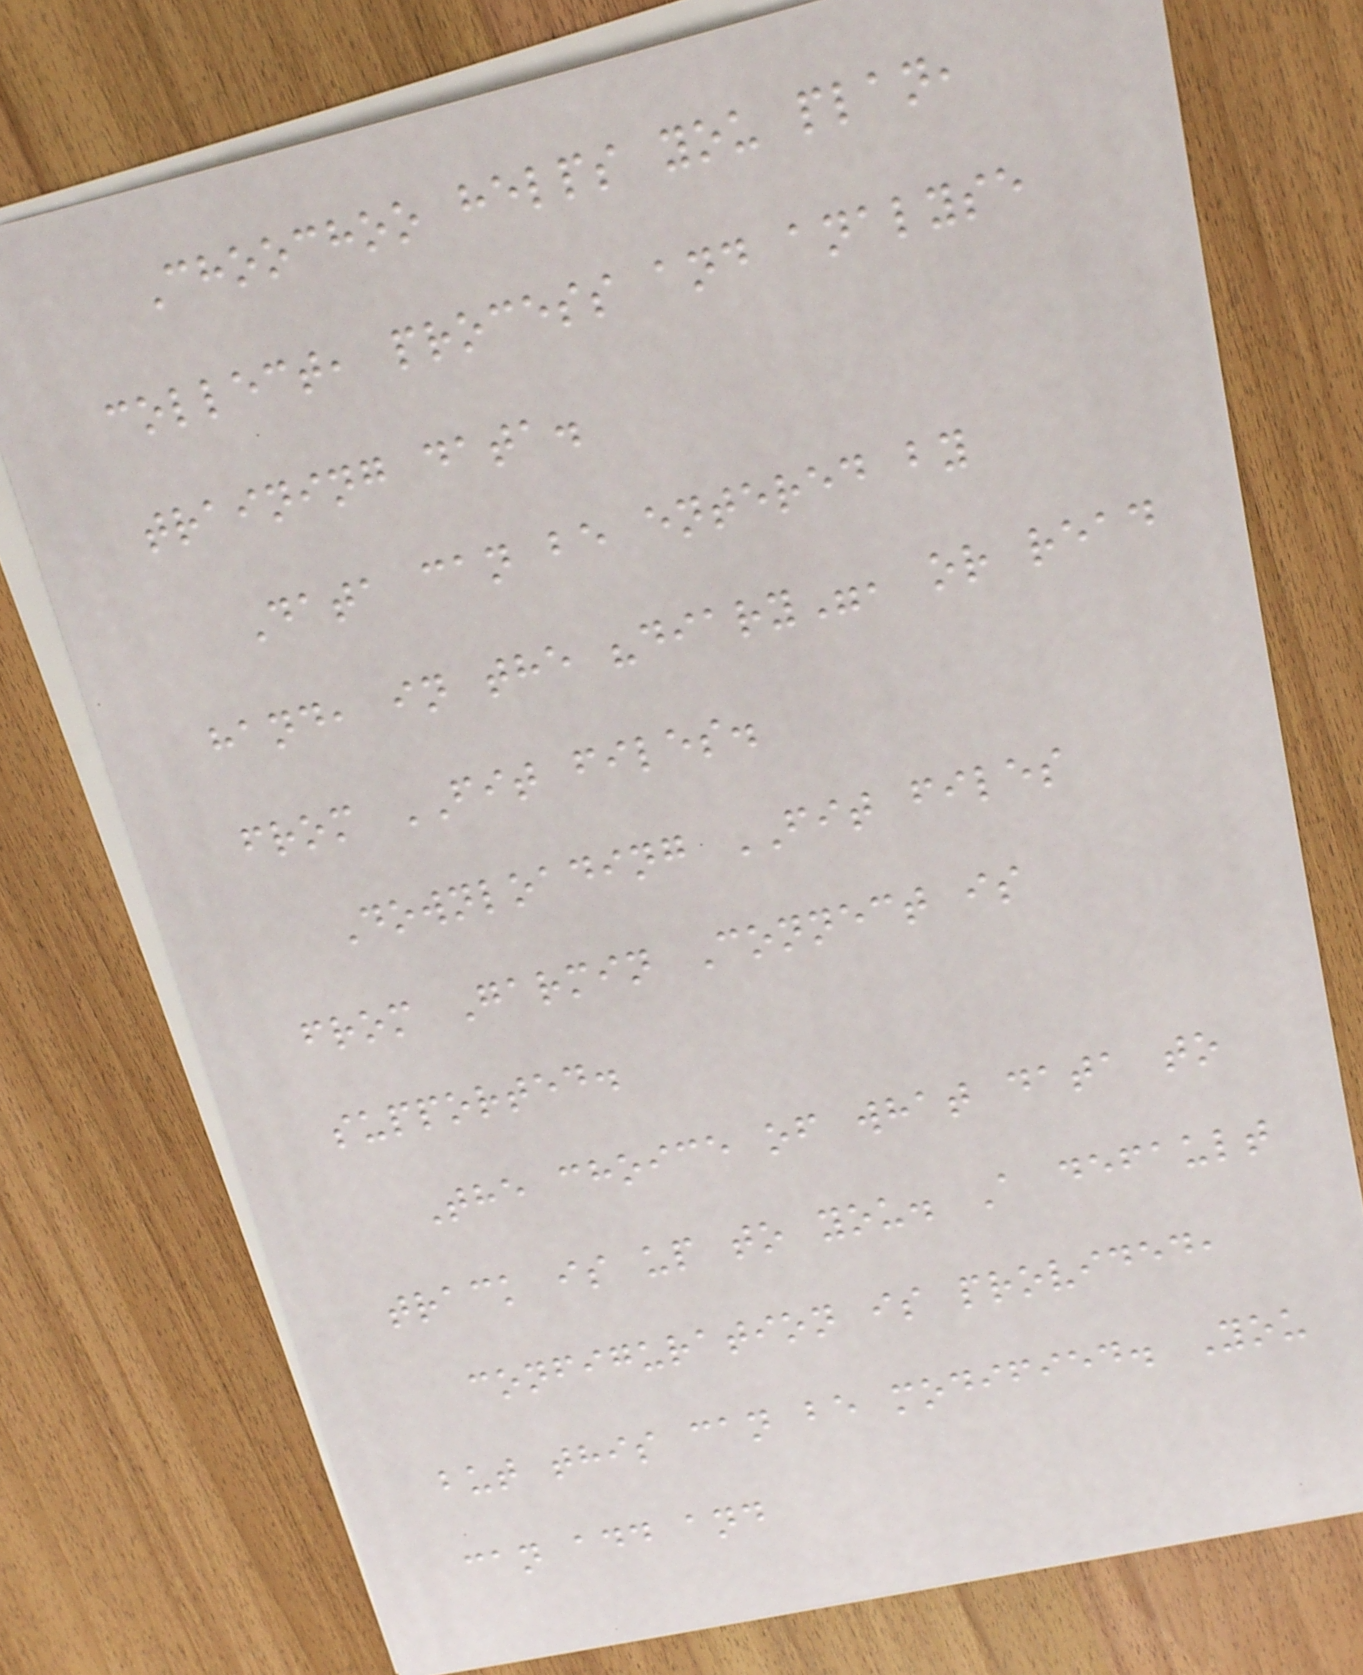Choochoo helps you plan,
collect, process and analyse
training data.
Data can be entered by
hand, in the "diary", or read
from FIT files.
Downloading FIT files
from Garmin Connect is
supported.
The choice of what data to
track is up to you. A default
configuration is provided,
but this can be modified. You
can add and
